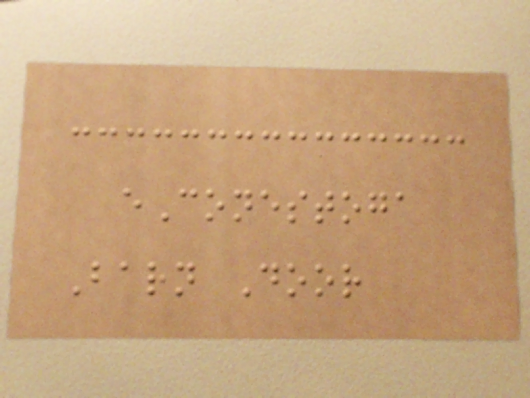eConestoga
Barn Door
